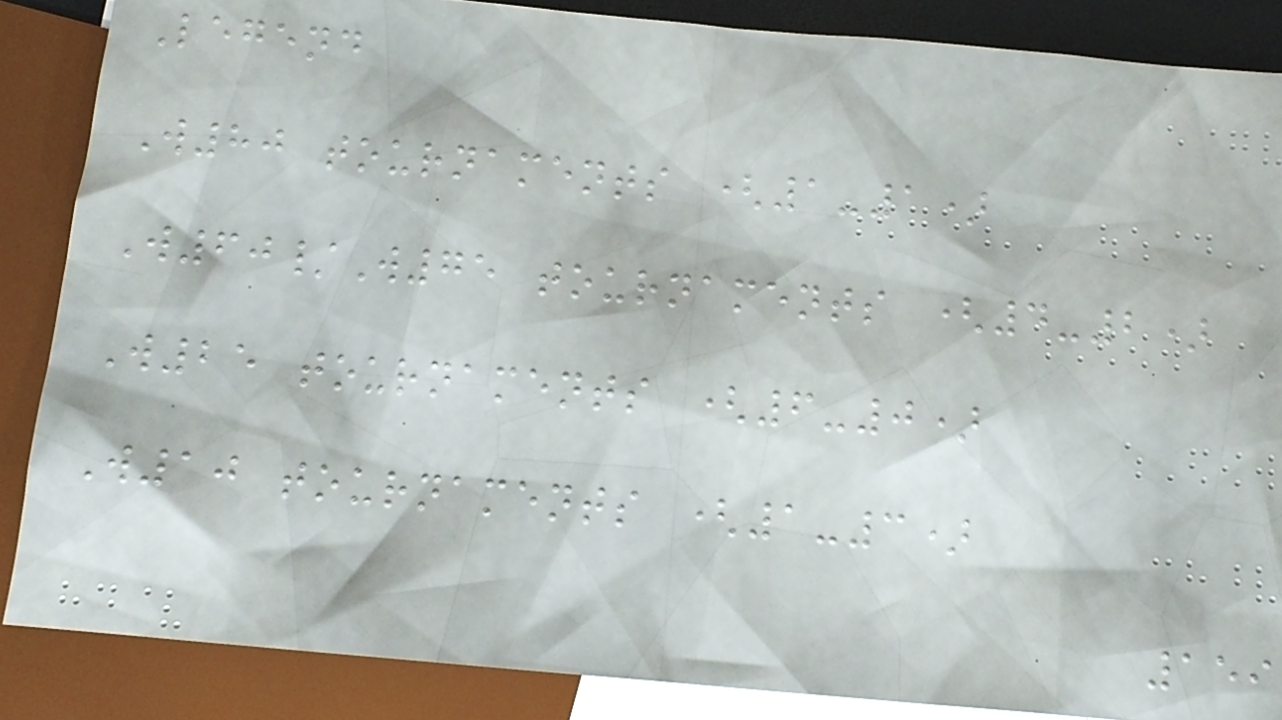Legend
W80 tournaments (1-1)
W60/W75 tournaments (4-2)
W25 tournaments (6-0)
W10 tournaments (1-3)
159
